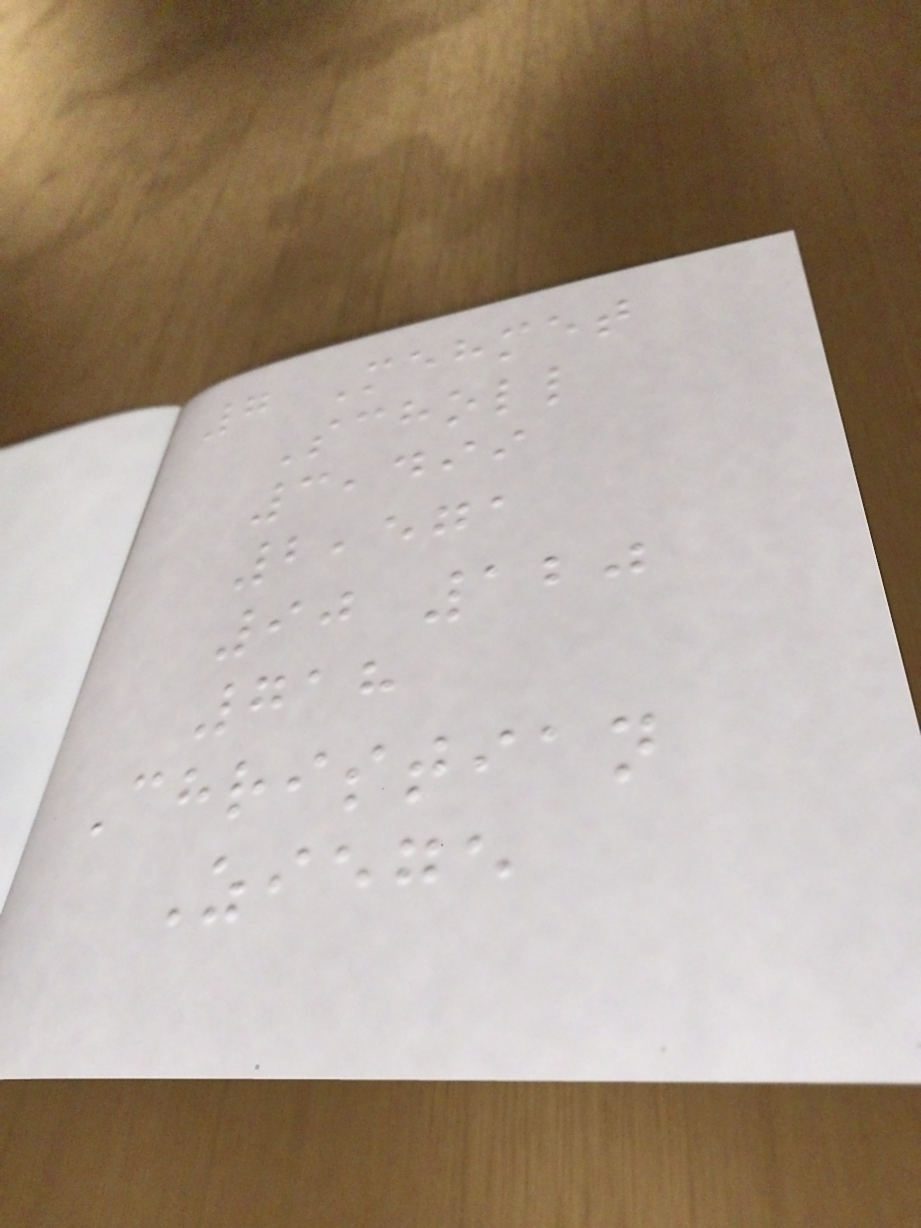7 Mehmet
Scholl
3,499
2,571
90 120
718
Christian
Ziege
